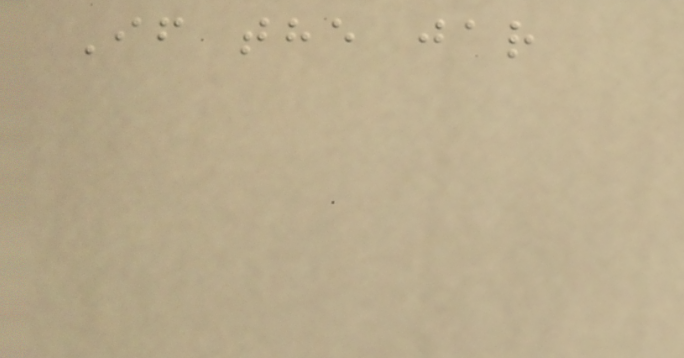If the jar
